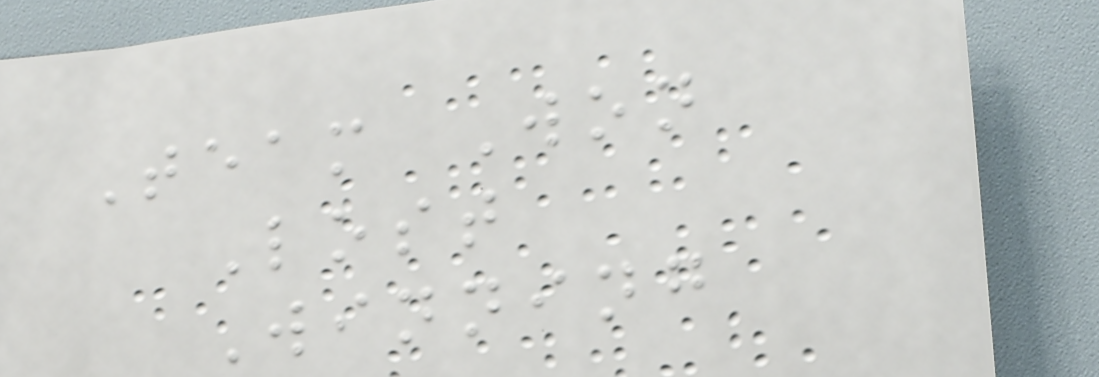Team Won
Lost
Winning
